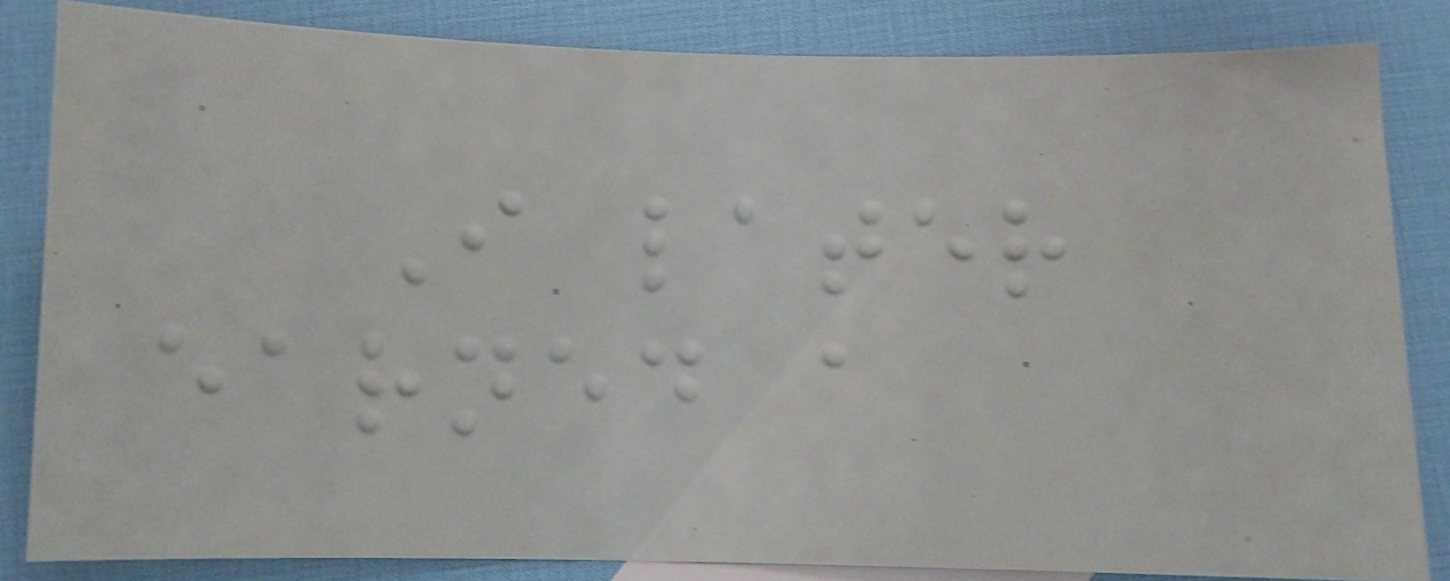I later
earned a
